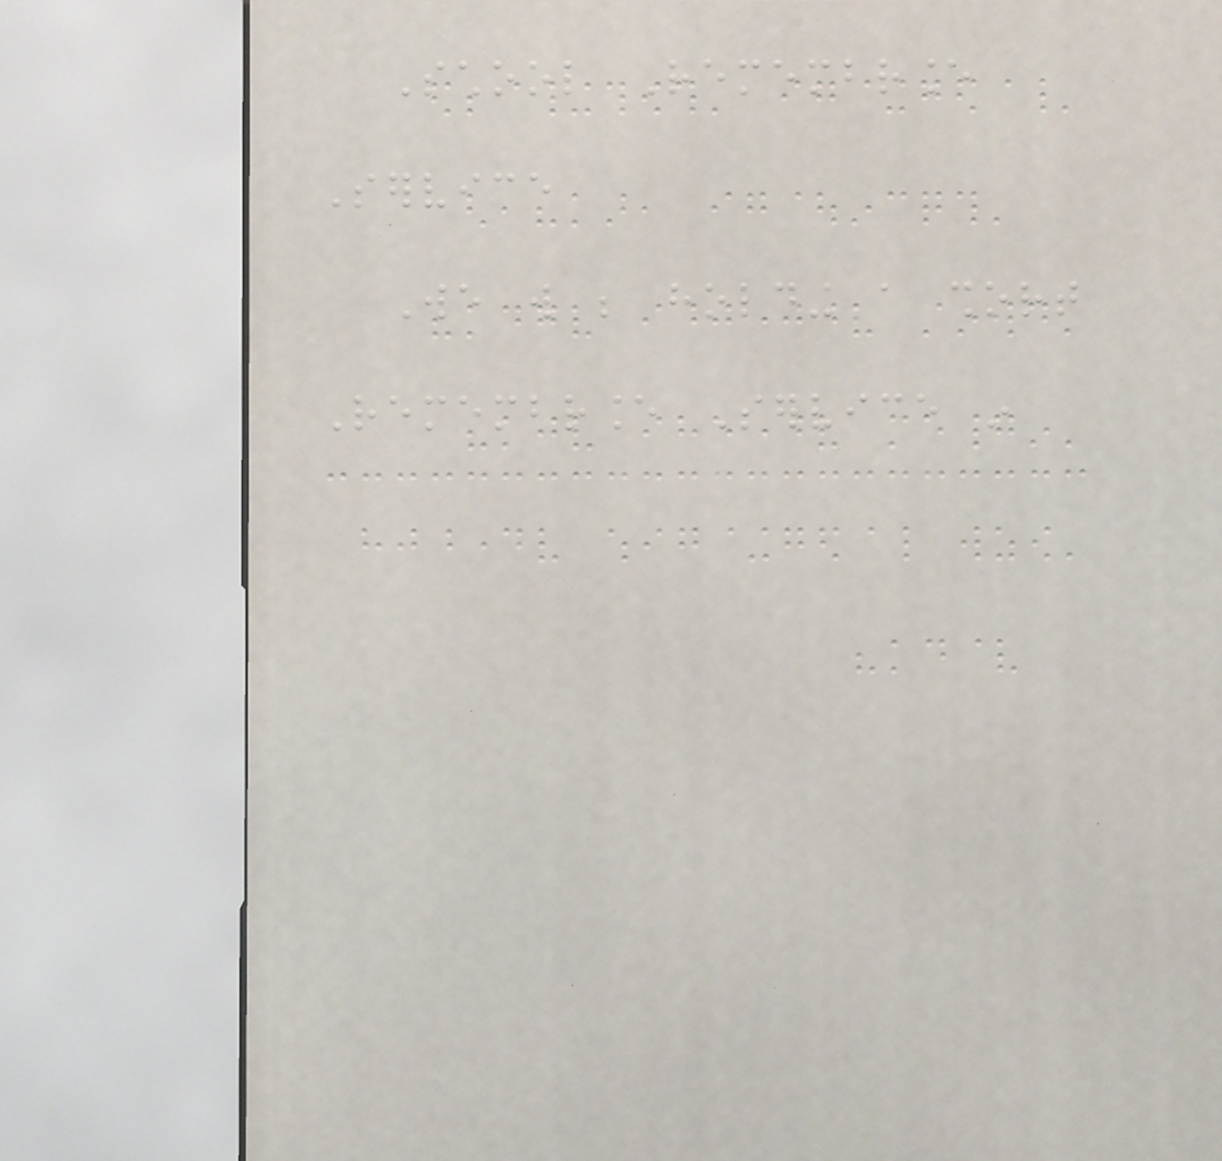School Remembrance
Service
We will be holding a short
Remembrance Service in
